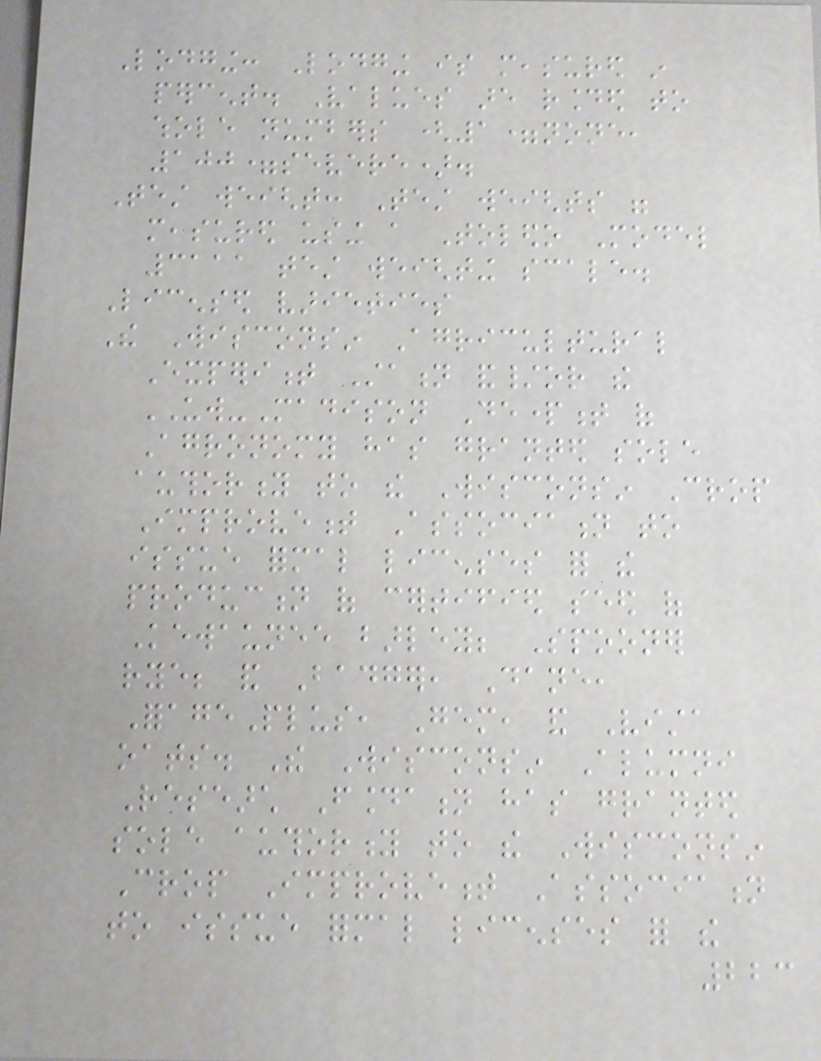Lodging: Lodging is measured in
percent. Values are rounded to
whole numbers (1=none,
100=severe).
Test weight: Test weights were
measured using a Toledo Model
3111 test weighting scale.
Licensed varieties
The Wisconsin Agricultural
Experiment Station and/or the
UW-Madison Department of
Agronomy has granted sole
authority to the Wisconsin Crop
Improvement Association to
issue formal licenses for the
production of certified seed of
Kewaunee barley; Spooner
rye; and Badger, Dane,
ForagePlus, Gem, and Vista
oats. The Wisconsin Alumni
Research Foundation has granted
sole authority to the Wisconsin
Crop Improvement Association
to issue formal licenses for the
223
